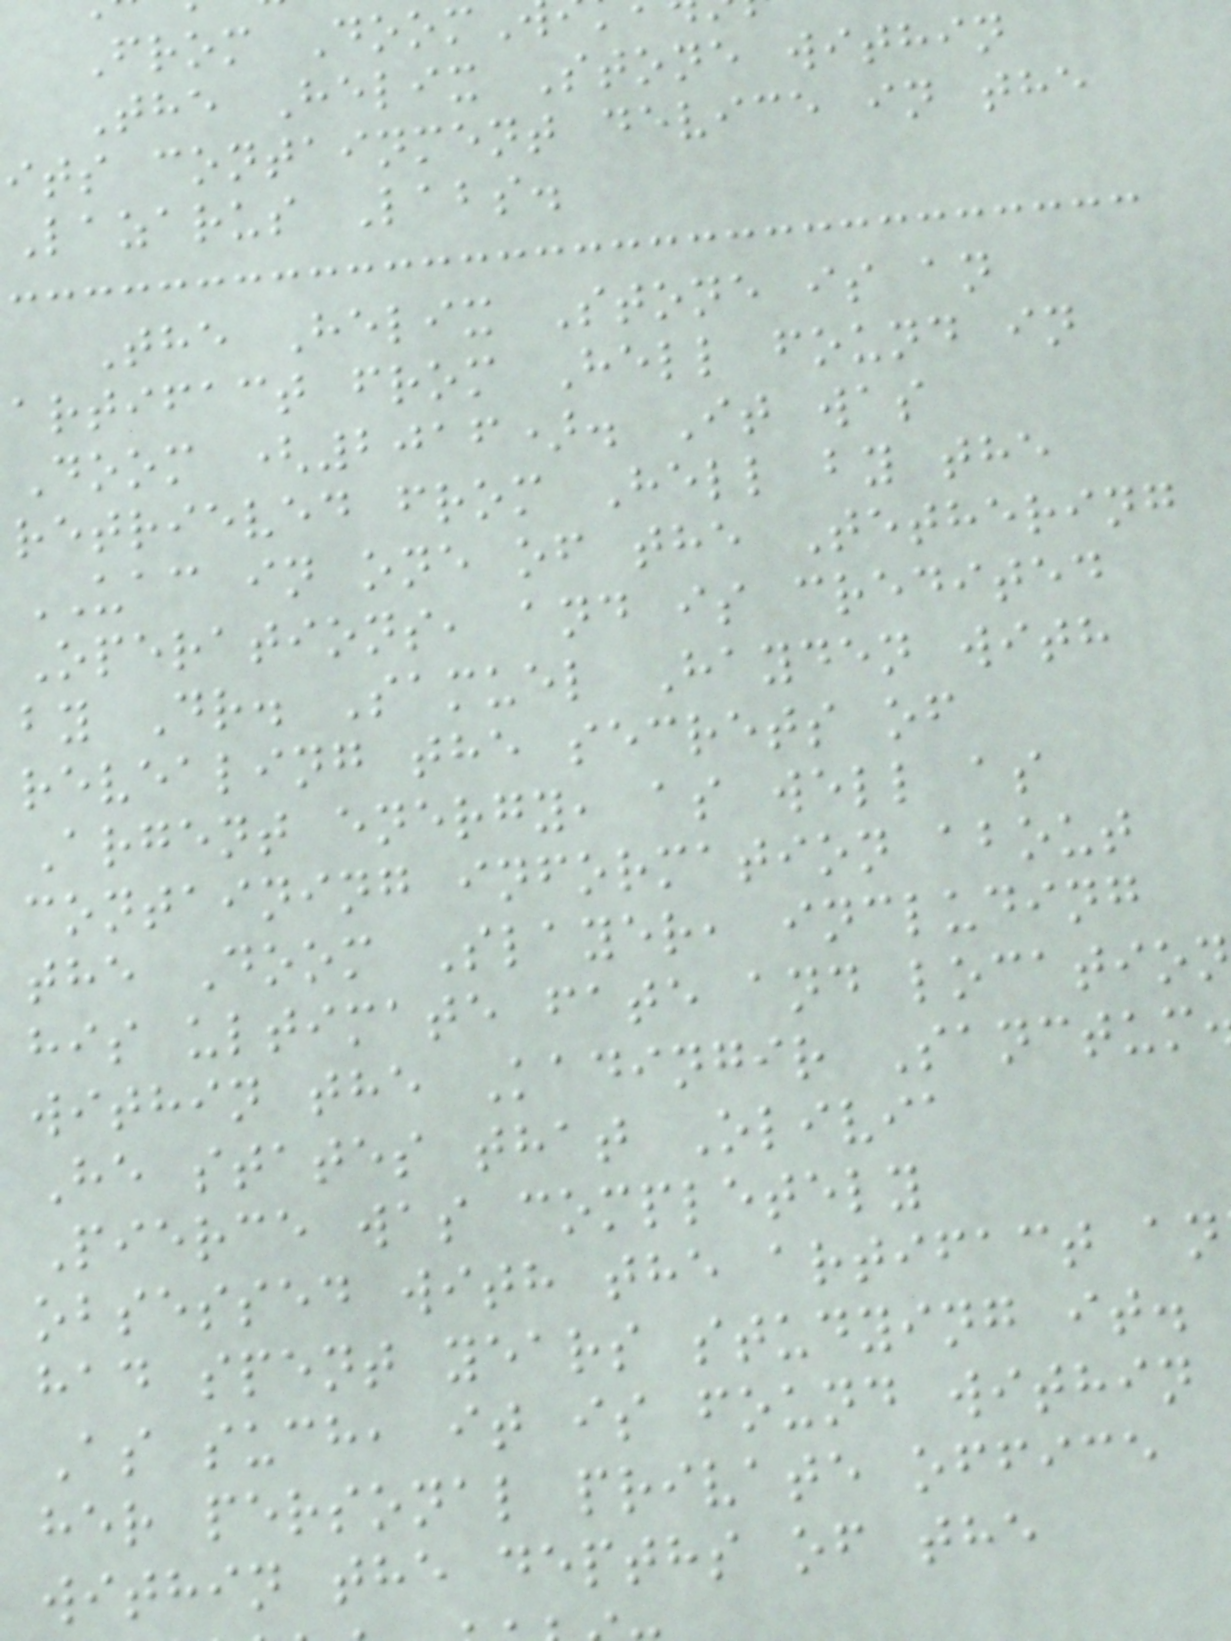From Doom
The Helix Stone within
its containment device in the
Lazarus Labs.
The Helix Stone is an
artifact from Hell found in
Doom (2016). It was
retrieved from Hell by the
UAC in one of the Tethering
Operations, and is credited
by Dr. Samuel Hayden with
revealing the secrets of
Argent energy, as well as
containing information about
the Doom Slayer, including
his ultimate fate and location
within the Kadingir Sanctum
He states that Olivia
Pierce was completely
obsessed with the artifact an
had spent years studying it.
As such, it is found within
her personal private office
within the depths of the
